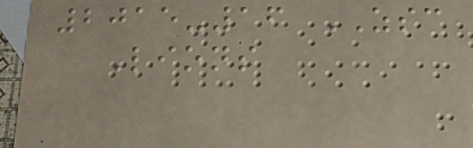2015-16 ZSC
Lions
